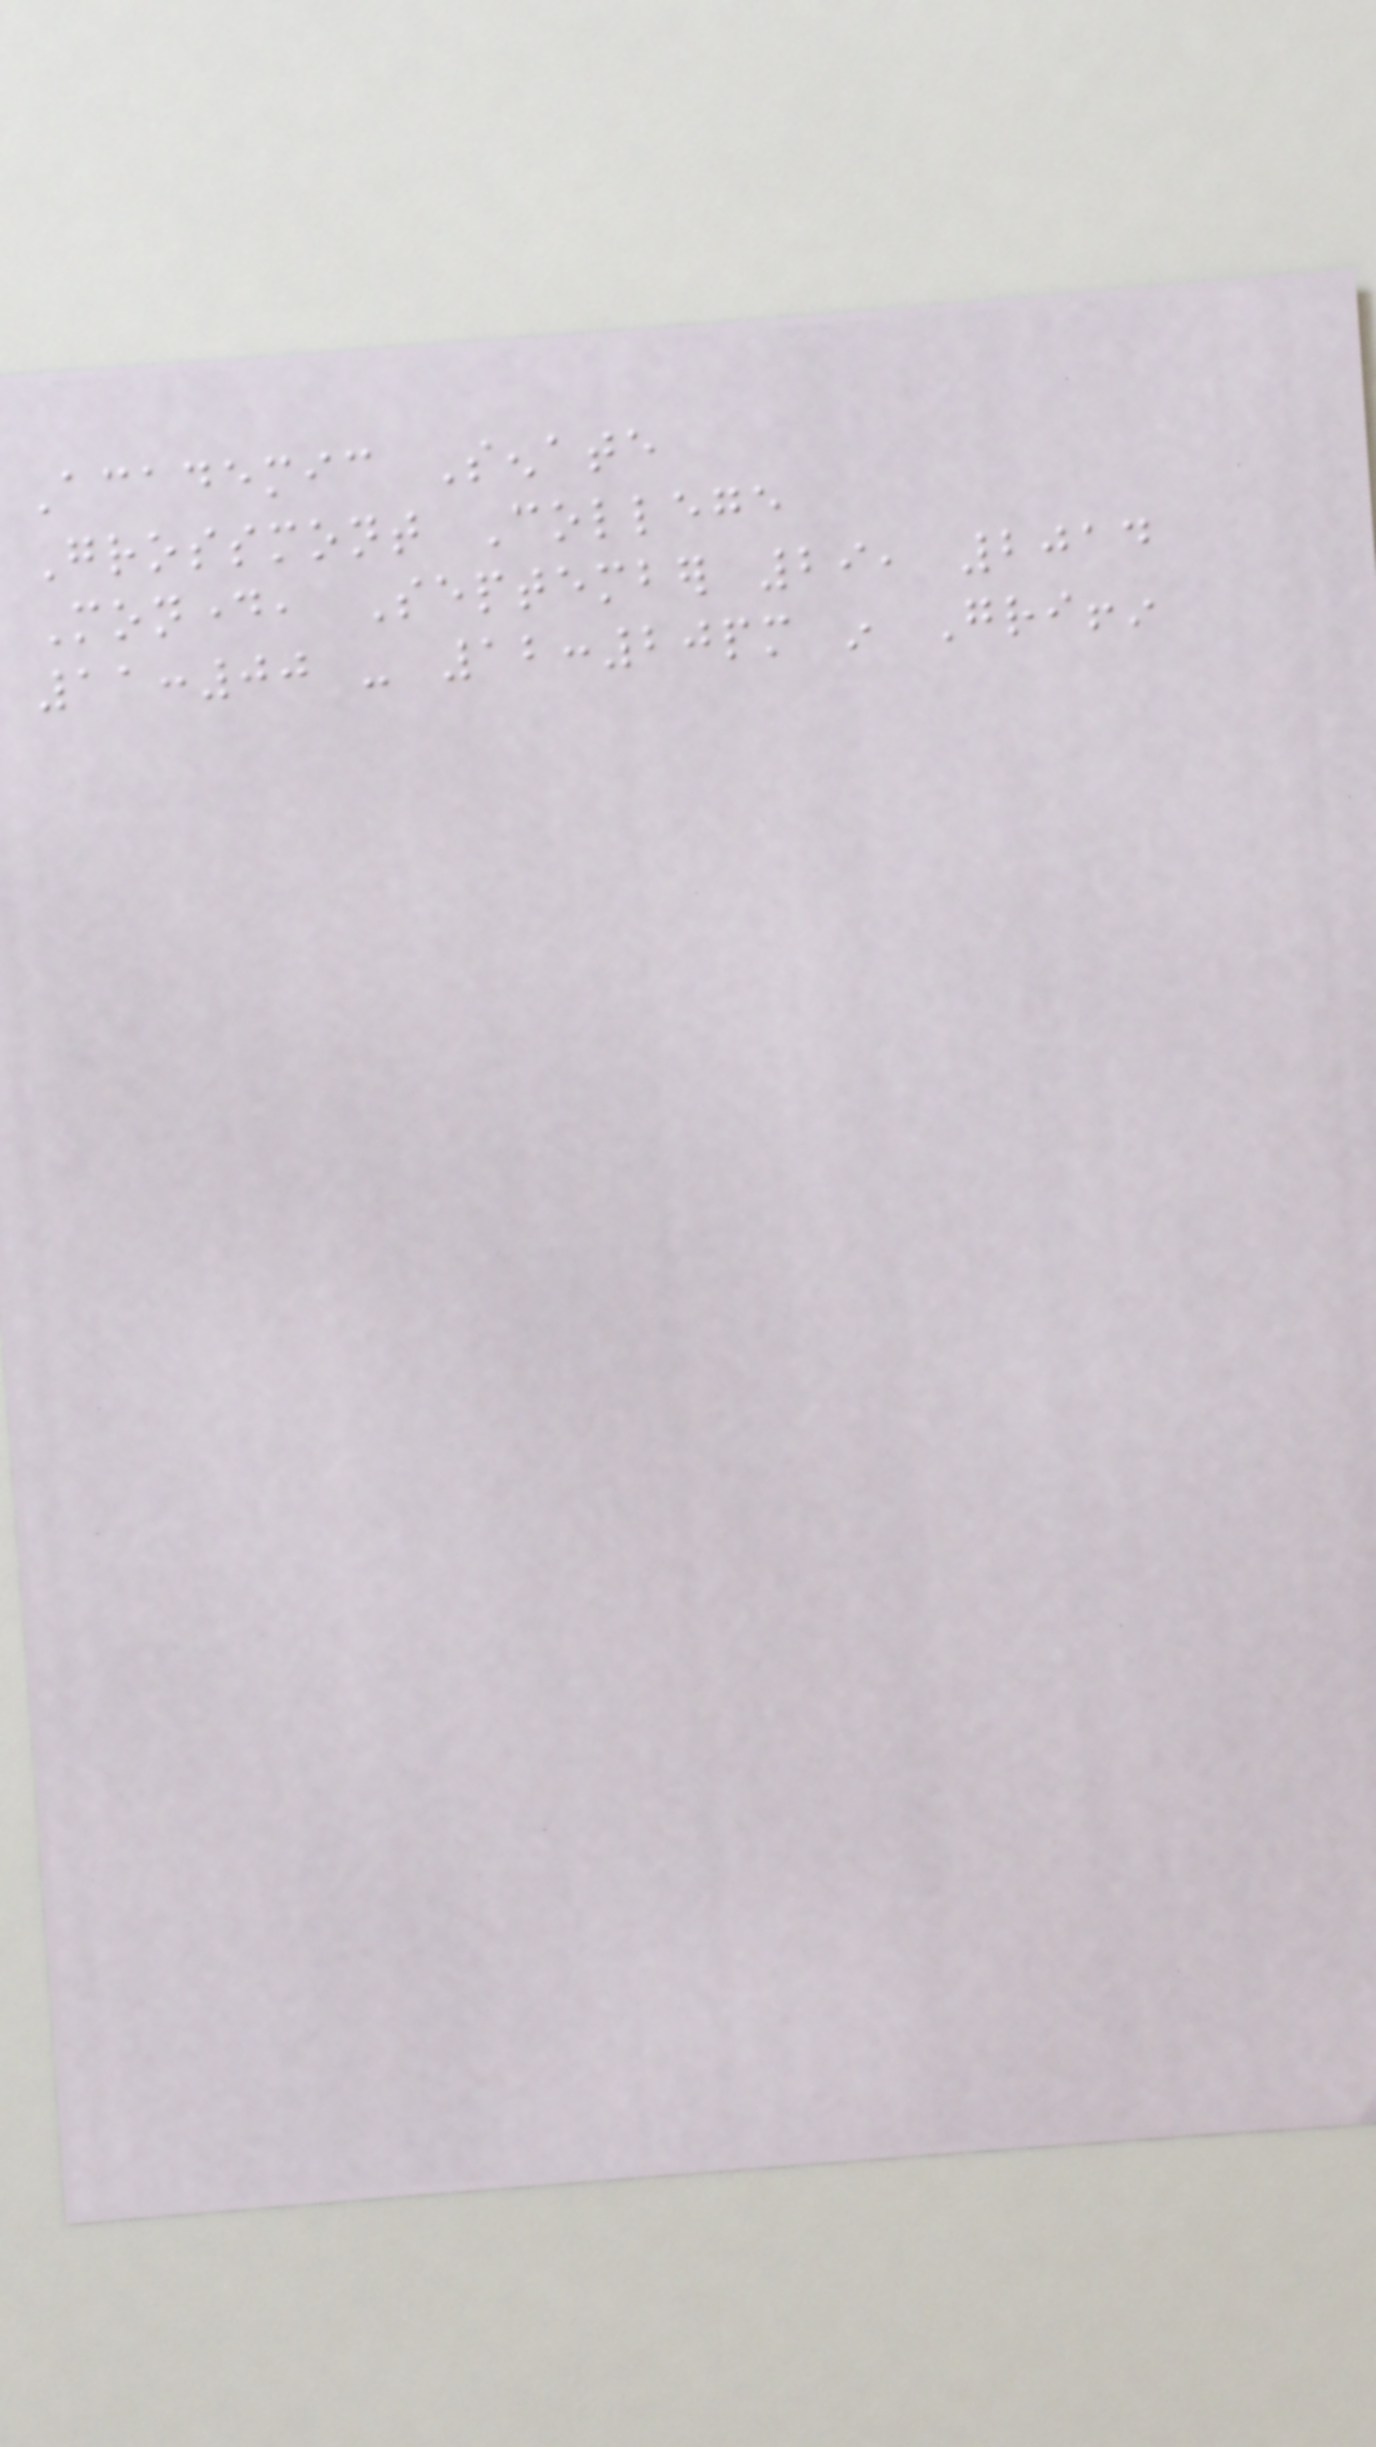Academic Senate
Grossmont College
Monday, September 29, 2014
11:00 - 12:20pm in Griffin
